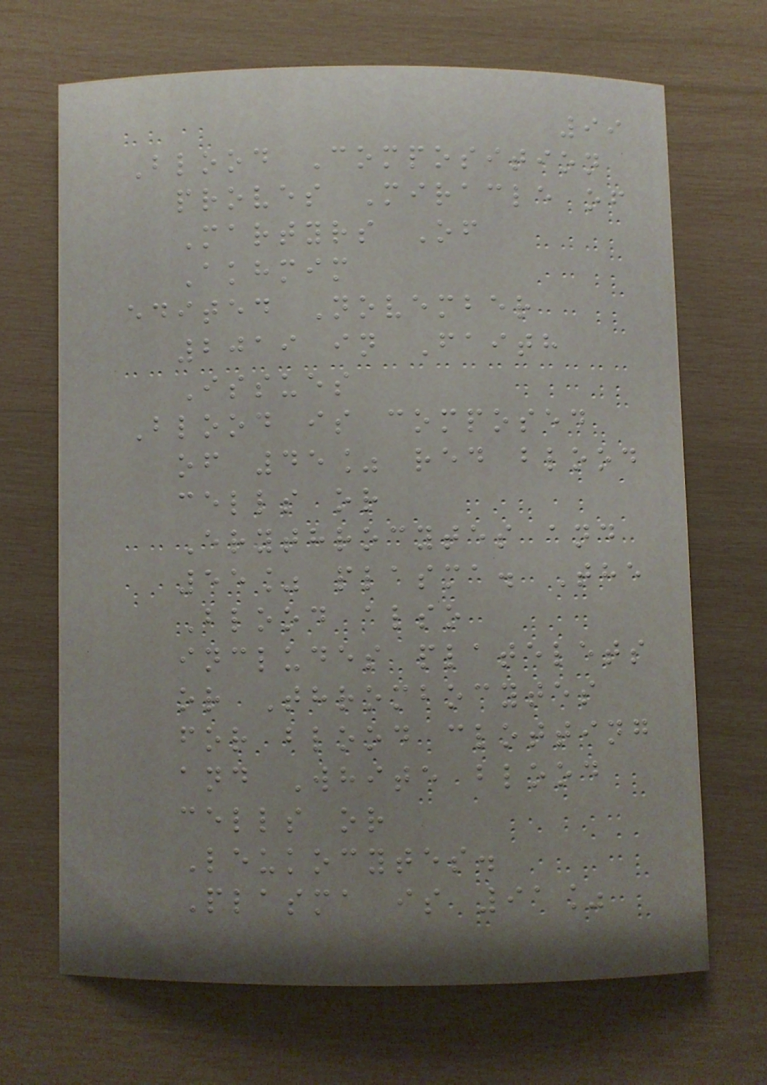99
Blood Composition
proves Miracle of
Martyrs Of
Akhmim
edited November
2019 in Faith
Issues
Blood is composed
of 45% red blood
cells or
Erythrocytes and
55% plasma. The
Blood also
includes platelets
or Thrombocytes
for blood clotting
and White blood
cells or
Leukocytes.
Plasma is 91%
